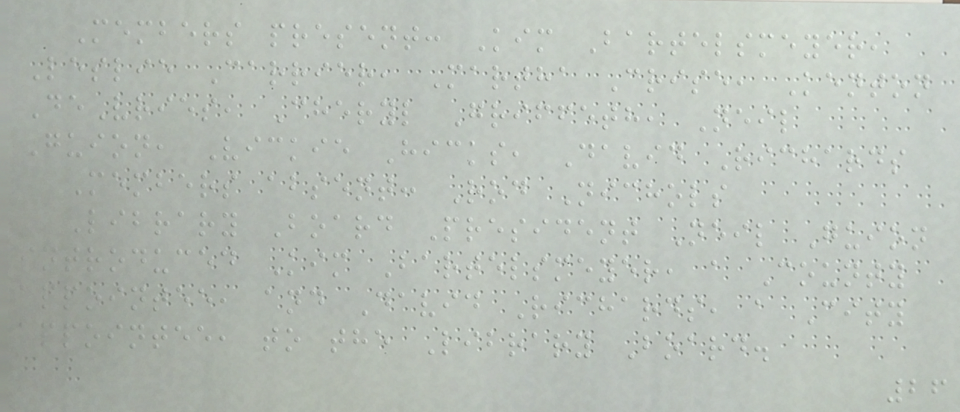Members present: Kim Bartelsmeyer,
Leslie Carrier, Martha Crise, Kenton
DeVries, Cheryl Griffeth, Neil
Guion, Vickie Hicks, David Richards
Members absent: Rod Nichols
Library Board President Neil Guion
introduced Kim Bartelsmeyer, a County
appointee, and David Richards, a City
appointee, to the Library Board.
26
